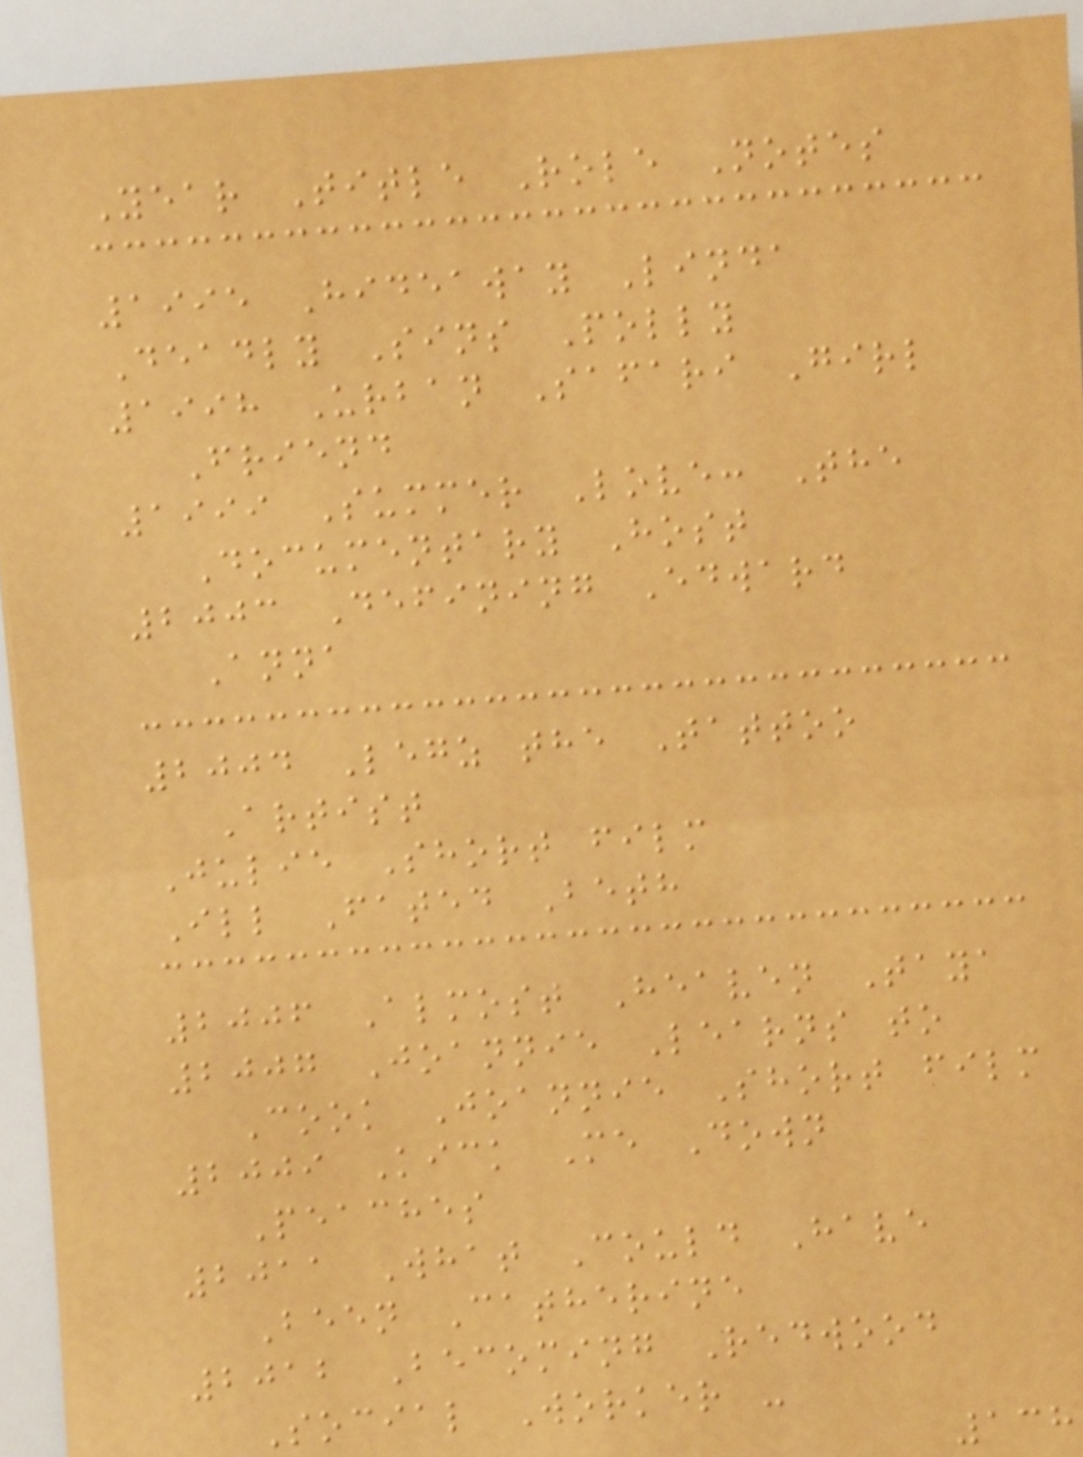Year Title Role Notes
1995 Hideaway Linda
Deadly Sins Polly
1998 Urban Safari Girl
Friend
1999 Summer Love: The
Documentary Host
2003 Defining Edward
Anna
2004 Legz the Tattoo
Artist
Julie Short film
Ill Fated Beth
2006 Almost Heaven Taya
2007 Joannie Learns to
Cook Joannie Short film
2009 Kick Me Down
Peaches
2011 What Could Have
Been Catherine
2012 Becoming Redwood
Social Worker -
138
